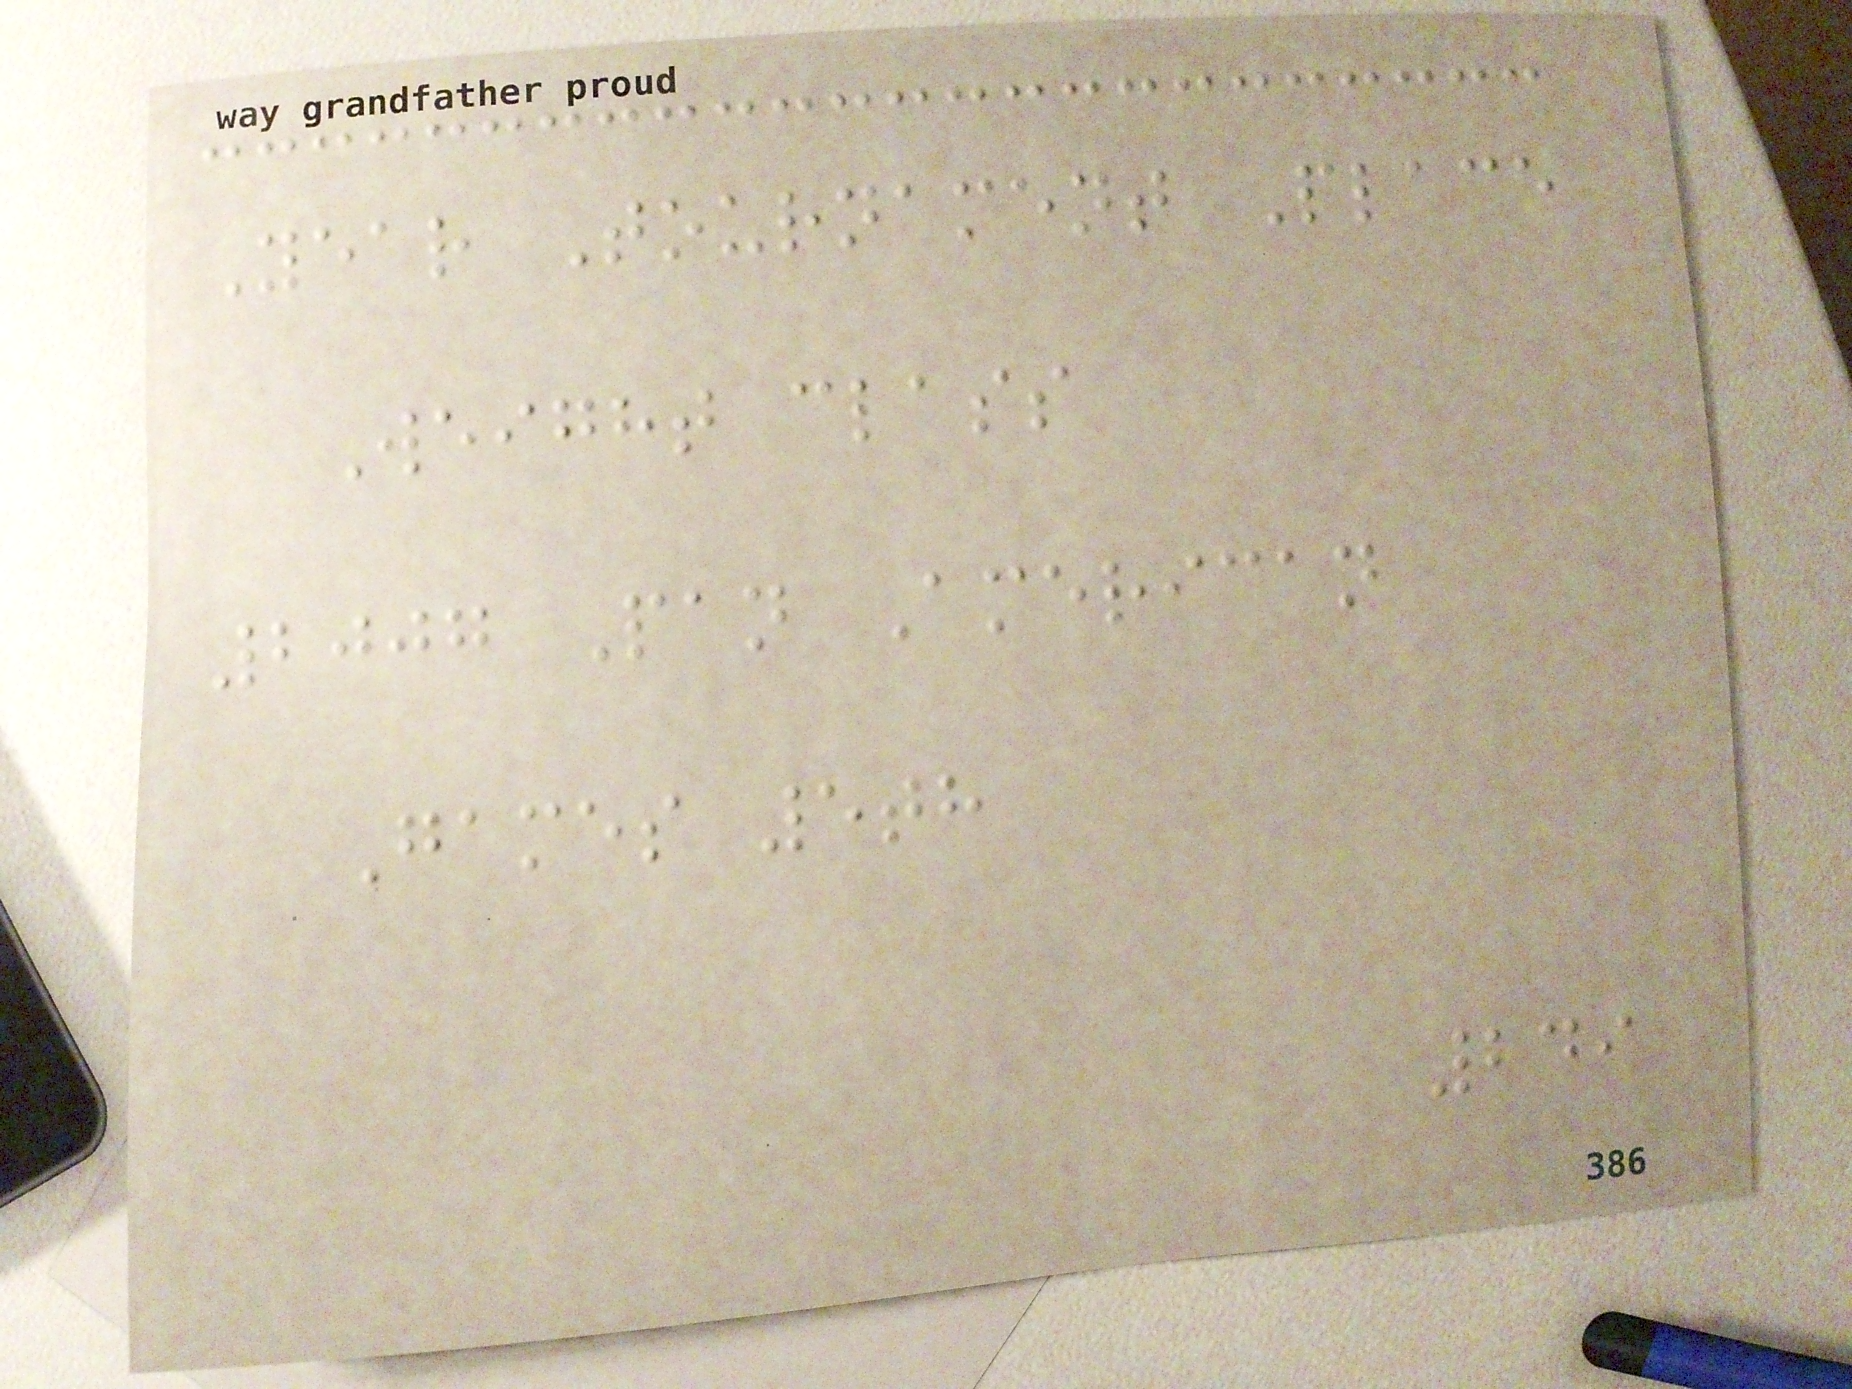Year Tournament Place
Weight class
2007 Pan American
Games 5th
249
